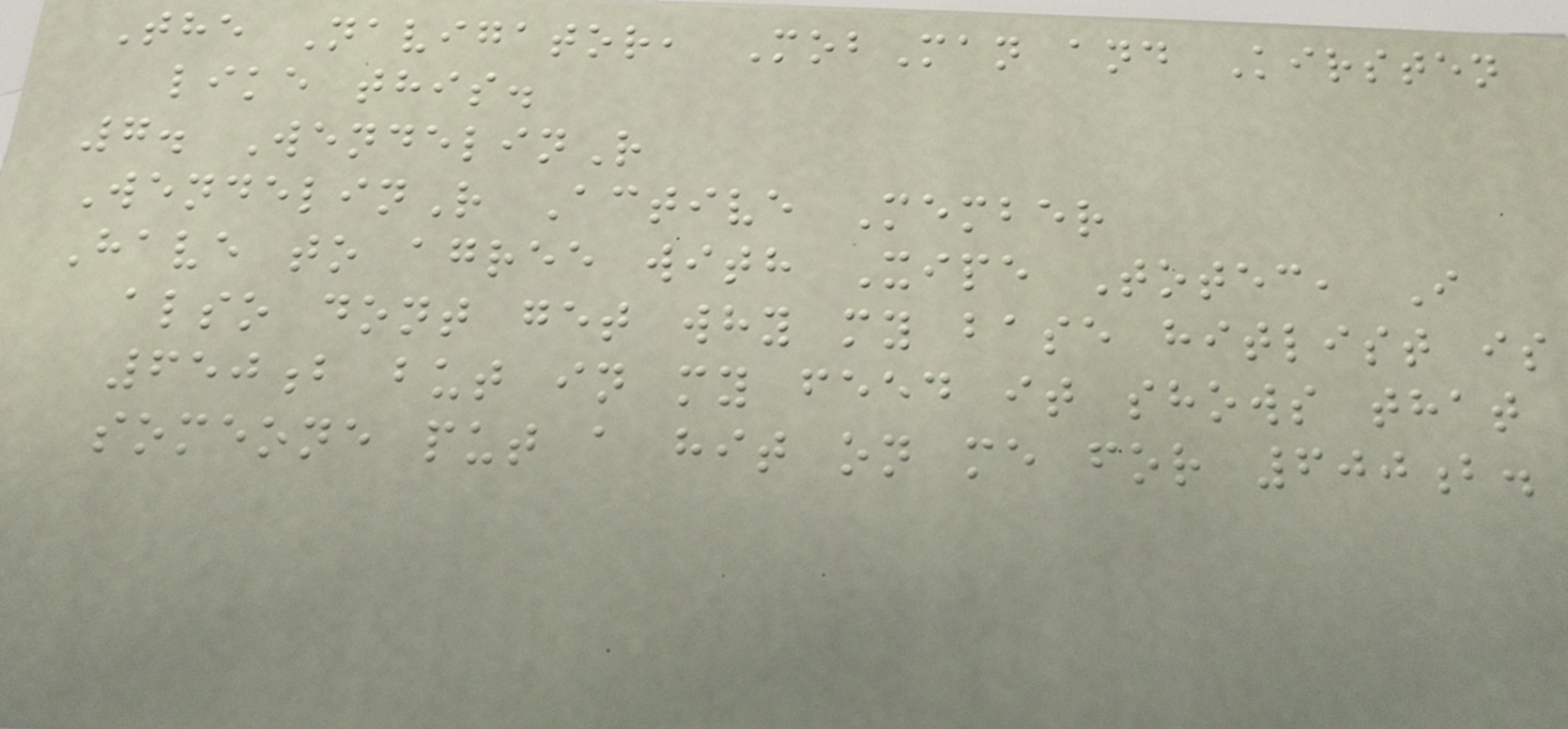The Navigator, MobMan and Kirsten
like this.
7. WendelinR
WendelinR Active Member
Have to agree with Xipe Totec, I
also dont get why my base hitlist is
650b but in my feed it shows that
someone put a hit on me for 600b.
